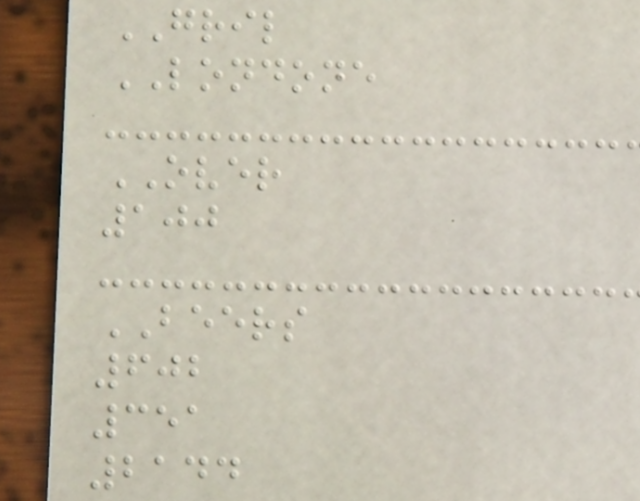GRIL
LONDONE
OVER
100
BEERS
602
351
2144
